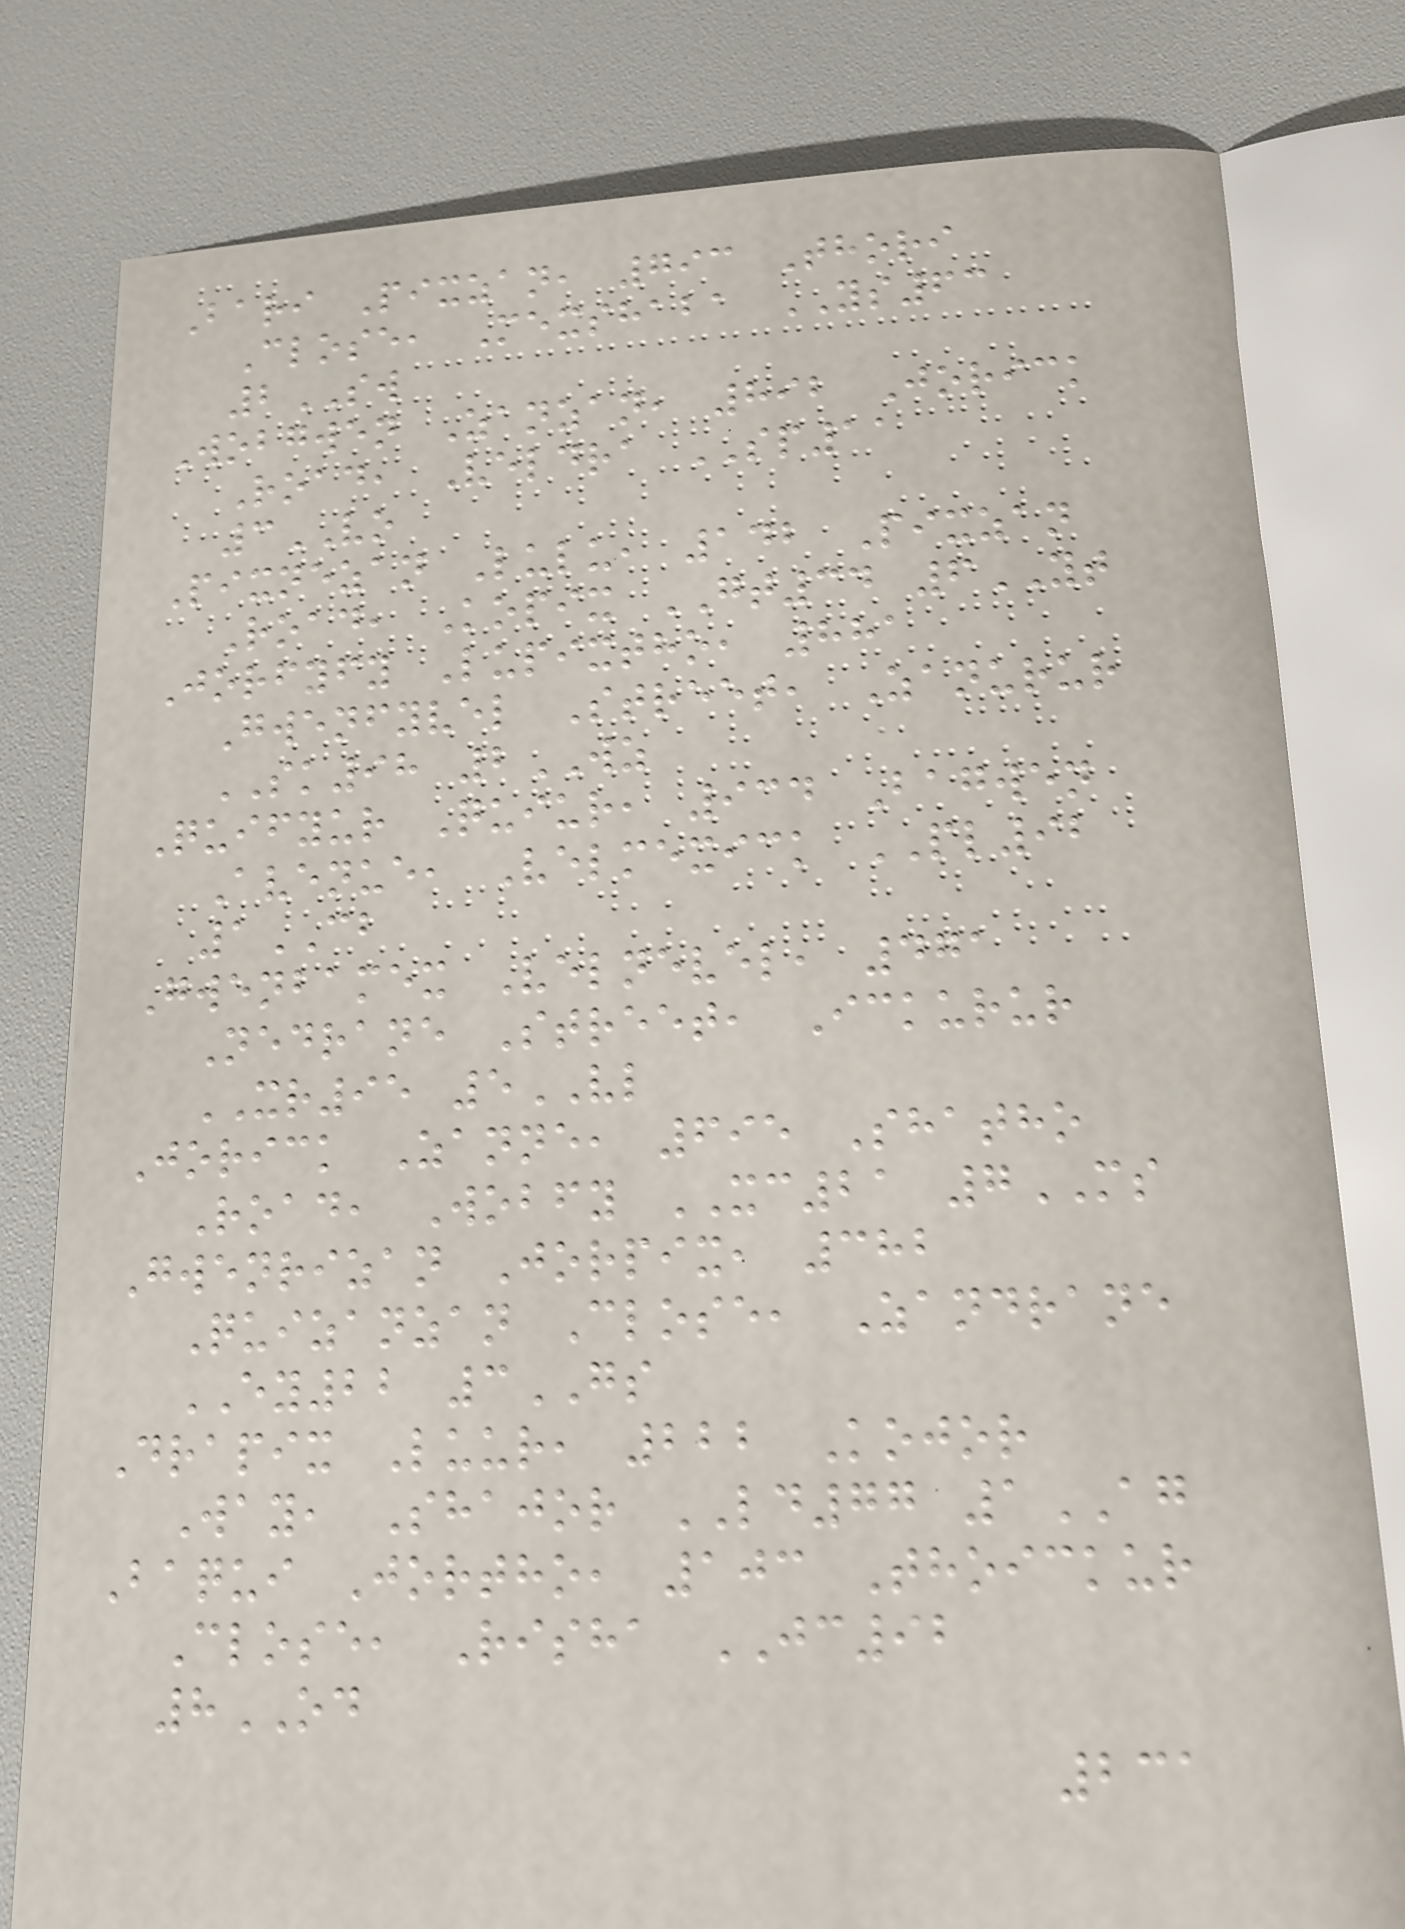Bari Pixzan, 793 Thori
Close, Mexshaba YS63
2SW
Wobgwen Zanzan, 892 Jorick
Road, Veldra SP11
3VO
Pixnezan Lulu, 142 Pixzan
Road, Kopix GT34 6YT
Jorfyfy Lupixtho, 881
Gwenfyvel Street, Zanurur
SK98 2WZ
Quifyur Quiur, 934 Bagwen
Avenue, Velmexick PL92
1CB
Gwenbamex Velnevel, 471
Nedrane Street, Ickurur
XR95 5VL
Jorick Zanne, 695 Shatho
Road, Wobfy XC21 7MS
Gwenrizan Jorpix, 382
Quizanzan Close, Zandrane
EY22 3GS
Drapix Luur, 222 Kojor
Way, Shajor LD77 1AG
Baqui Jortho, 103 Thoickur
Close, Risha JC92
8OD
231
